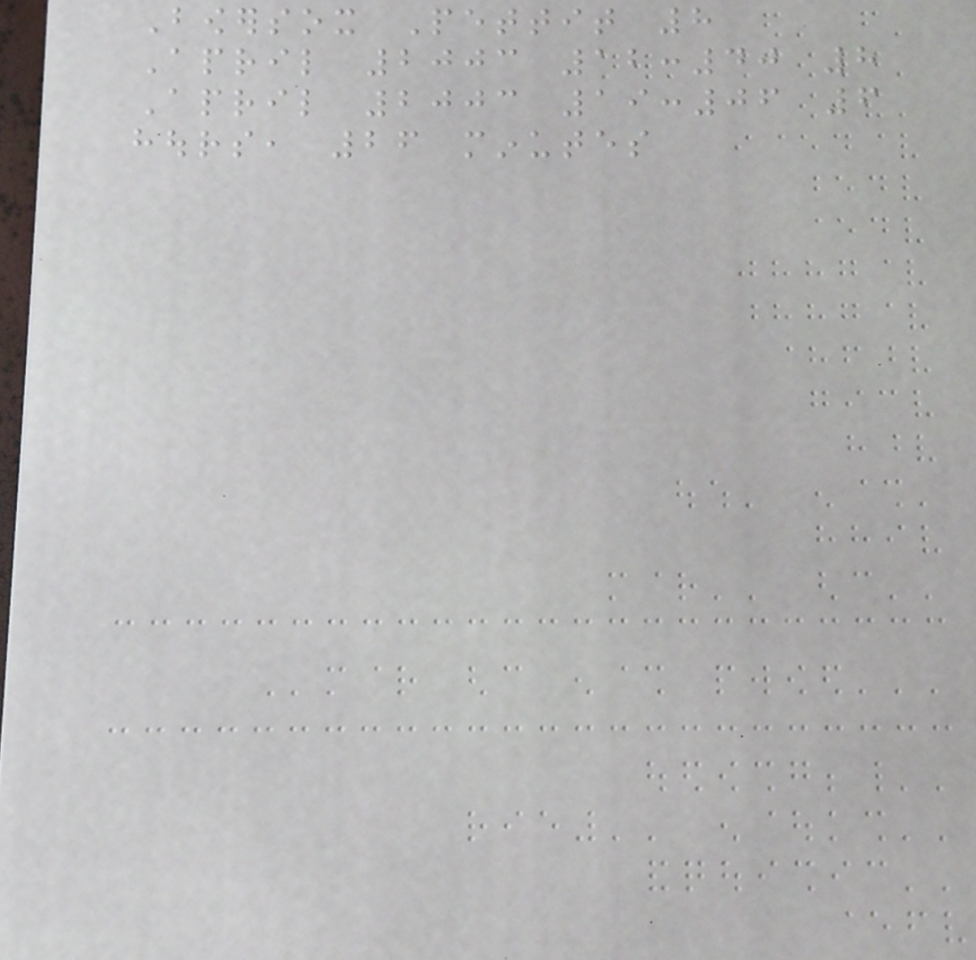Bowersox Pettit 8
April 2003 12:40 8
April 2003 19:06 6
hours, 26 minutes
